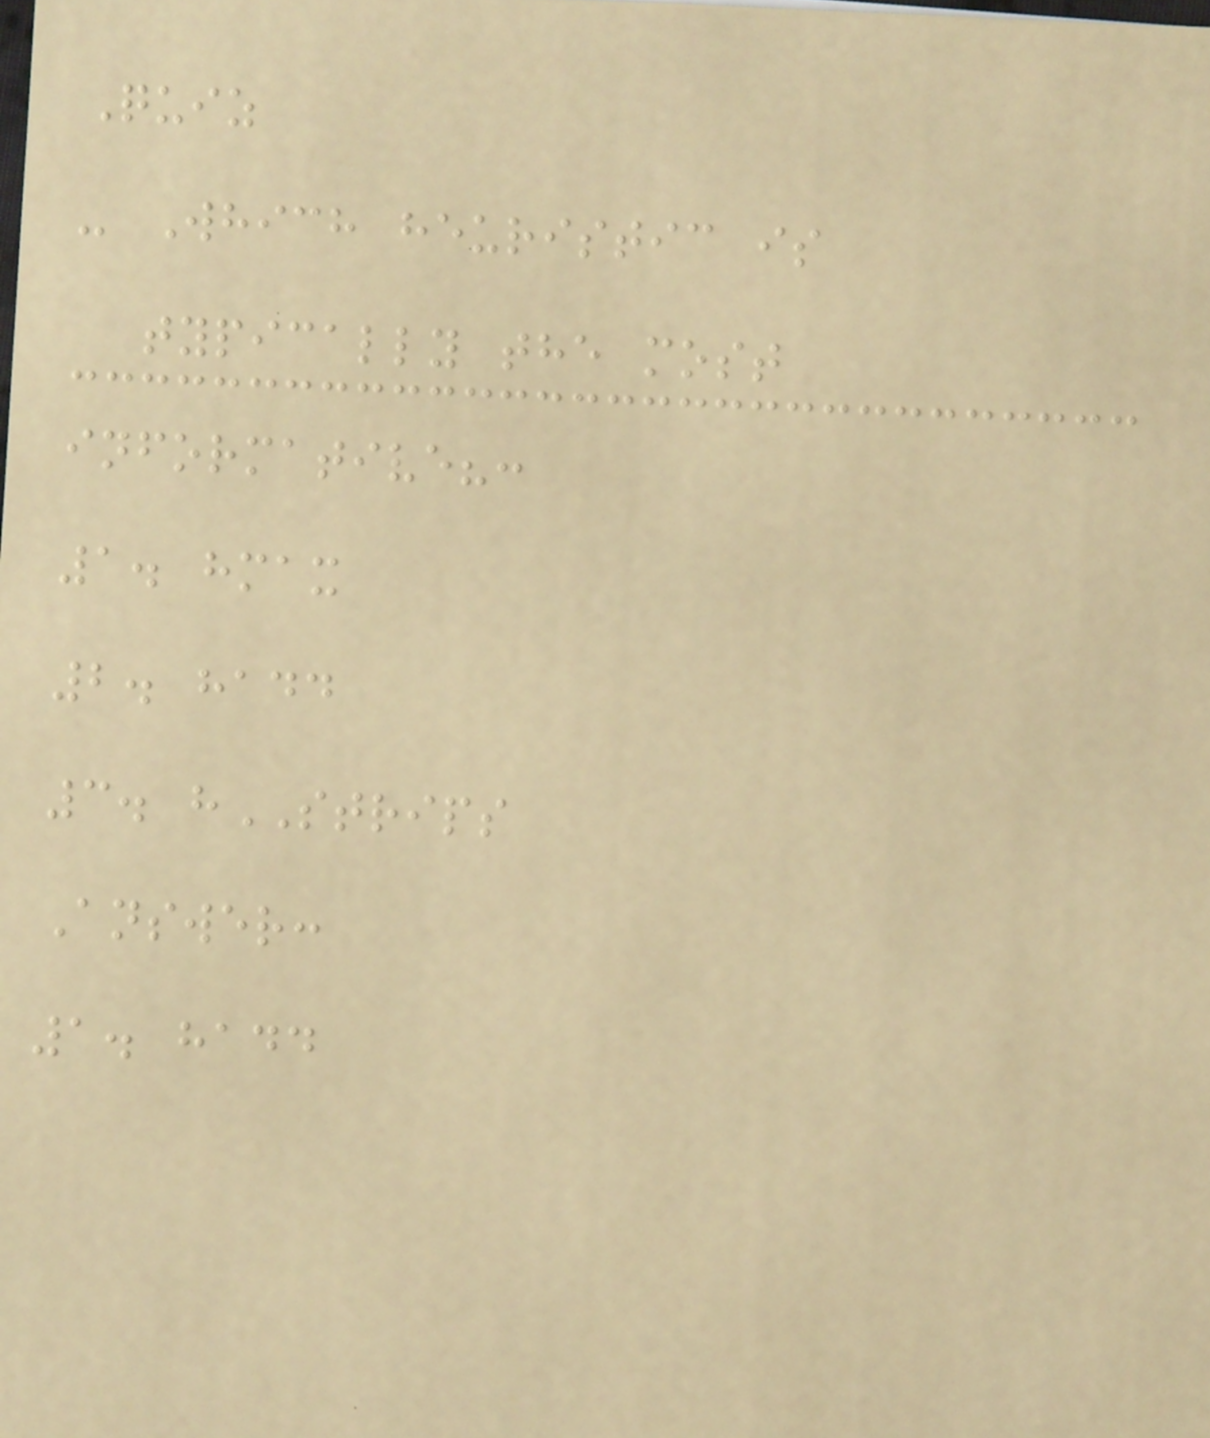Quiz
- Which heuristic is
typically the most
informative?:
1. hmax
2. hadd
3. hSTRIPS
Answer:
1. hadd
